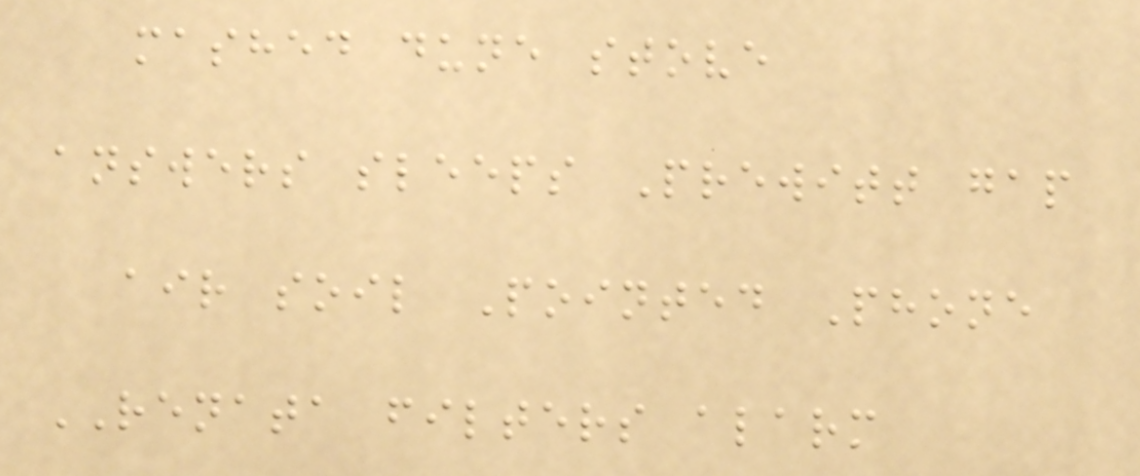mashed dune stove
answers sleeps Prewitt gap
air soil Pointed Phone
RENATA filters alarm
